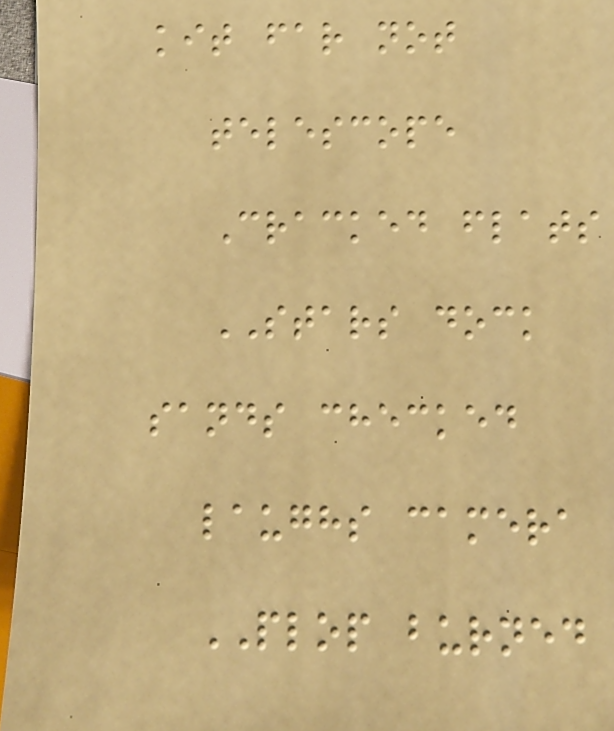kit far not
telescope
Cracked flats
STARS dock
sands checked
laughs camera
PLOP burned
